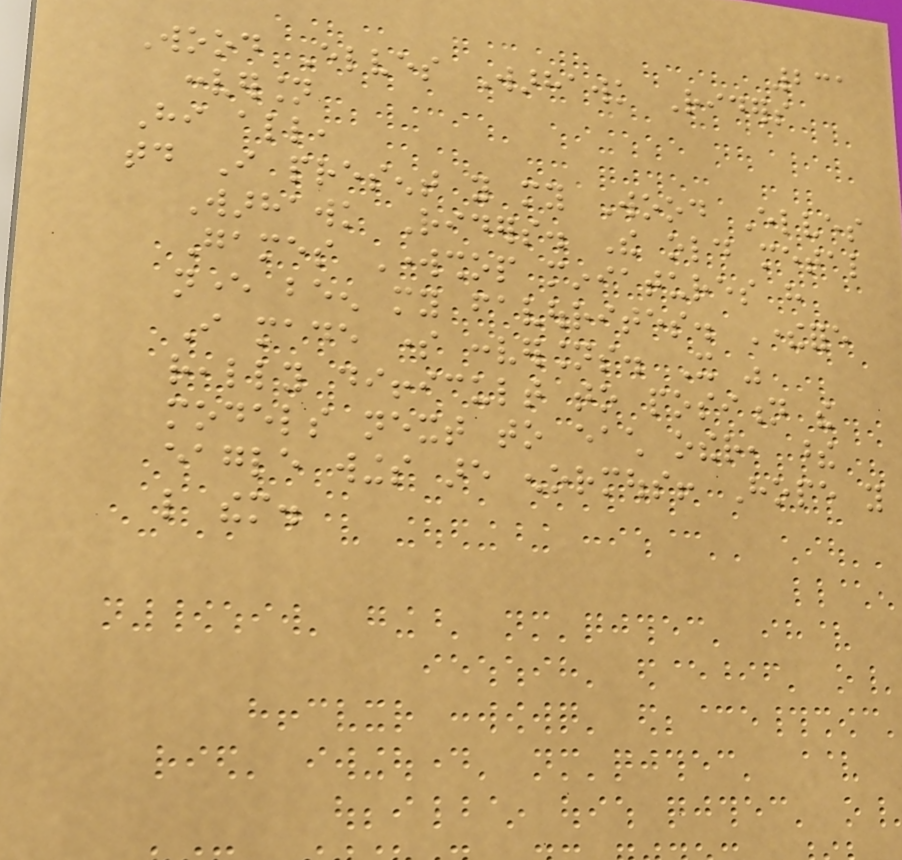231
Wood Elves Warhawk Riders
conversion
Hi all,
today I present you my Wood Elves
Warhawk Riders. The old metal
Games Workshop miniatures have
never been my favourites. Therefore
I made some conversions. It was
really difficult to position the
models next to each other, these
eagle wings are enormous! Hope you
like them.
